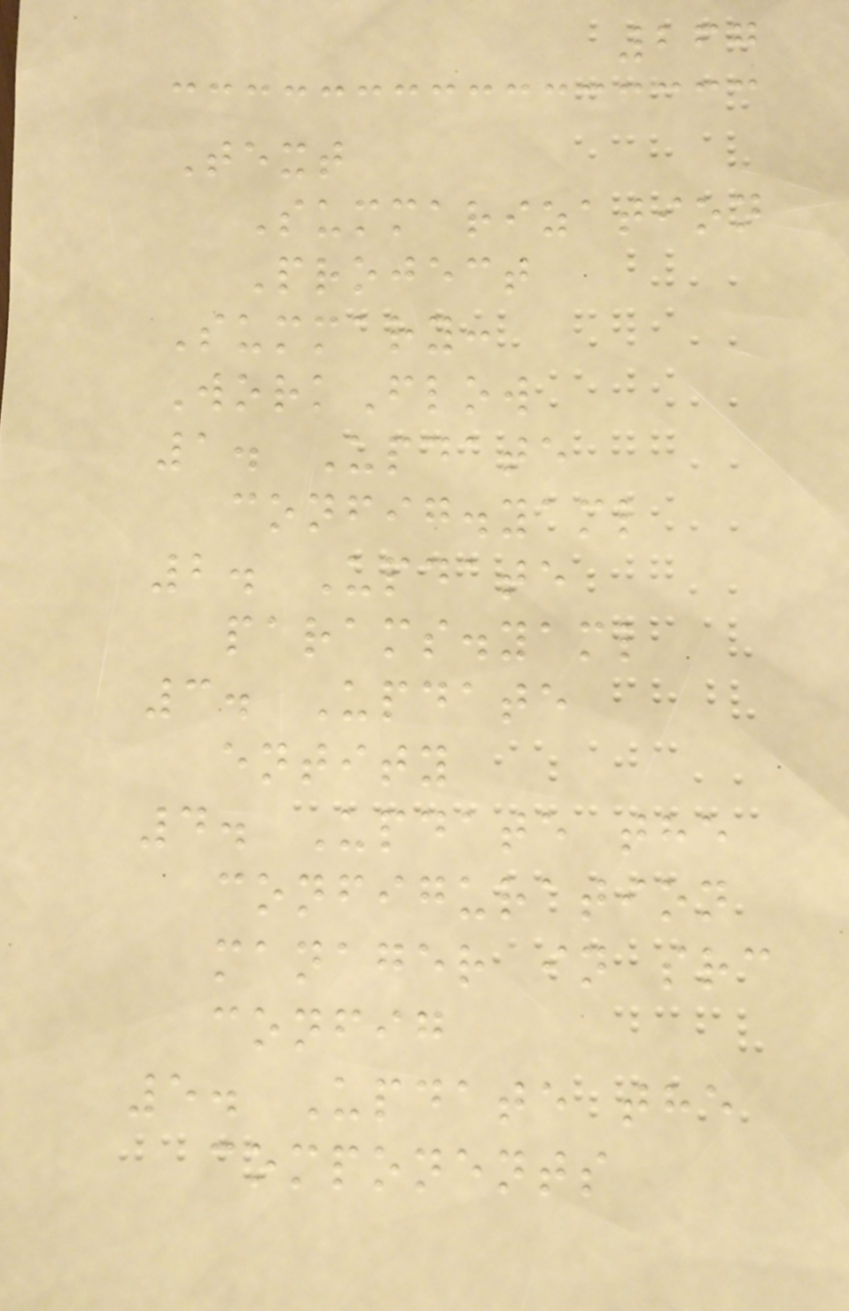267
Text
Summarization
Project
Summary:
WorkFlow
1. Update
config.yaml
2. Update
params.yaml
3. Update
entity
4. Update the
configuration
manager in src
config
5. Update the
components
